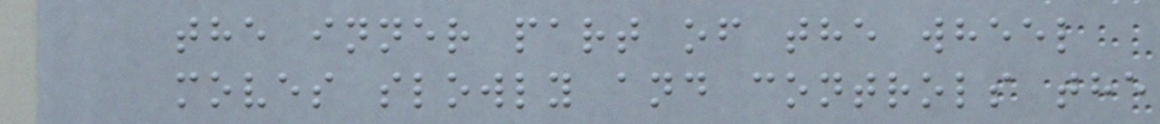the inner part of the wheel
moves slowly and controls the
